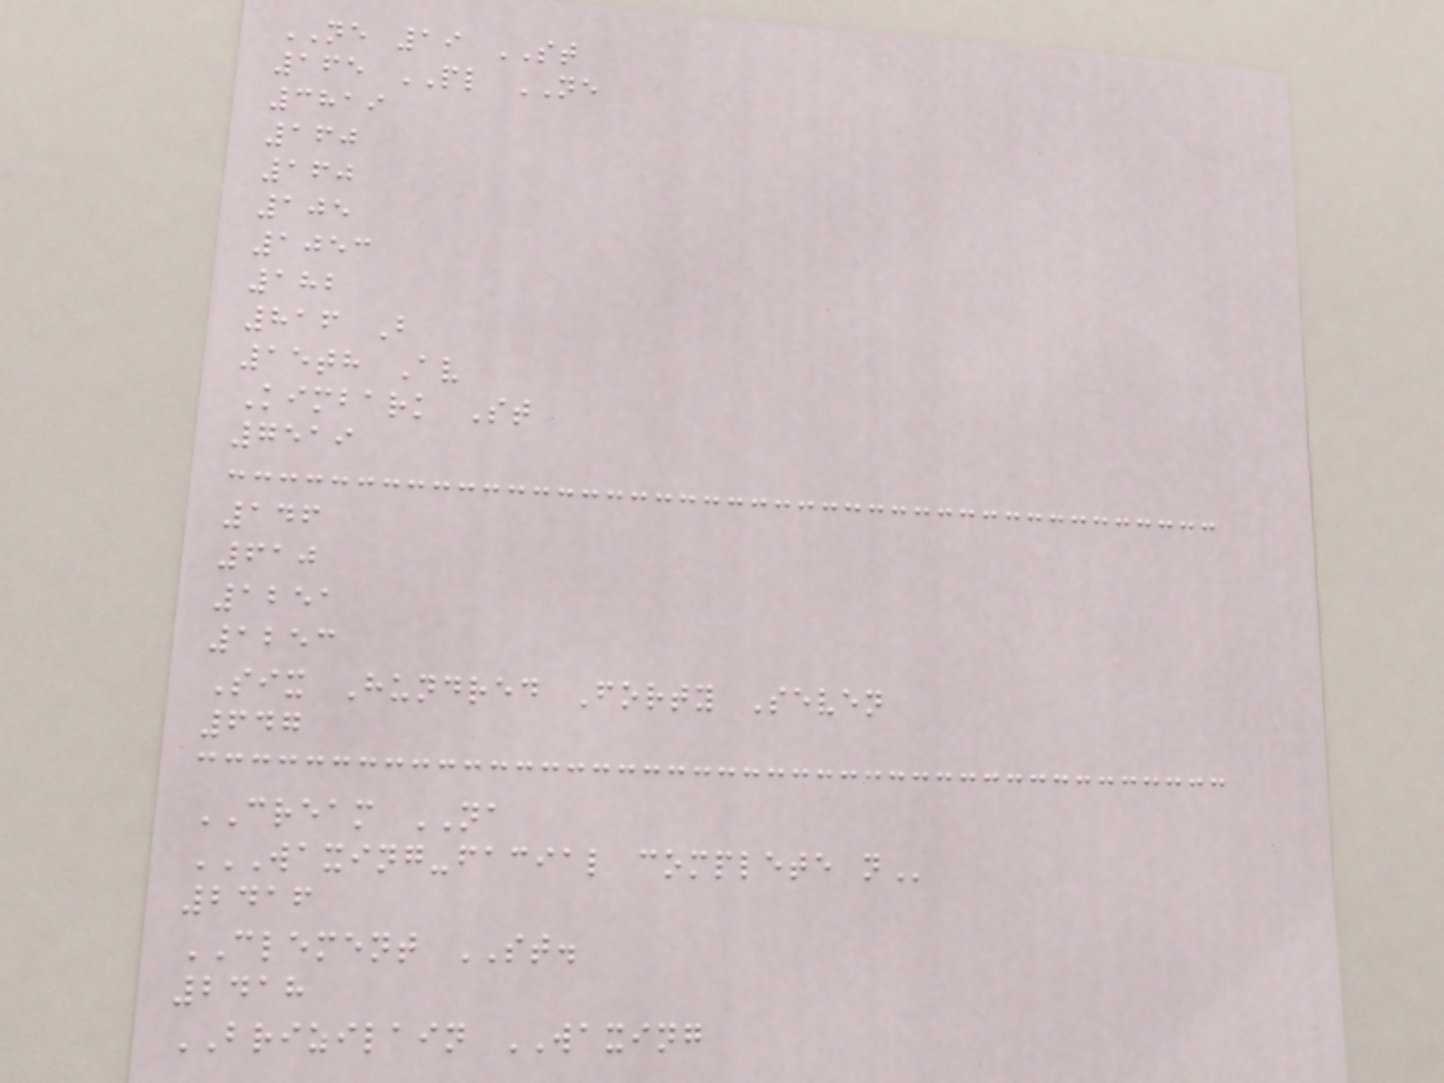NE 19 ST
165 PL NE
3819
160
160
105
1053
182
816 B
15th Av
Kimbark St
7519
146
610
1251
1253
Six Hundred Forty Seven
647
CREAM NA
WAXING-FACIAL COMPLETE N
2416
CLEMENT ST.
2418
BRIZILAIN WAXING
